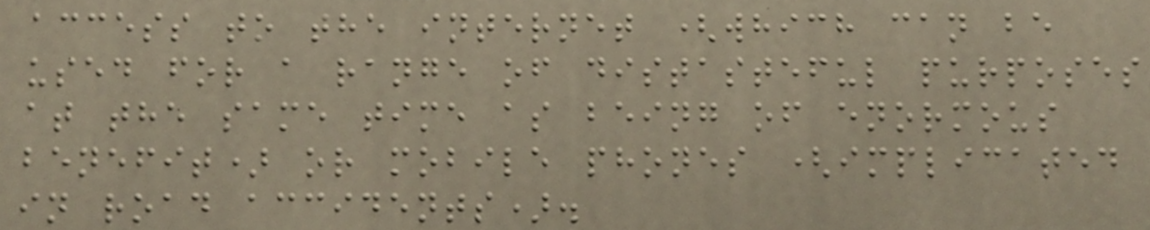access to the internet (which can be
used for a range of distasteful purposes
at the same time as being of enormous
benefit) or mobile phones (implicated
in road accidents).
